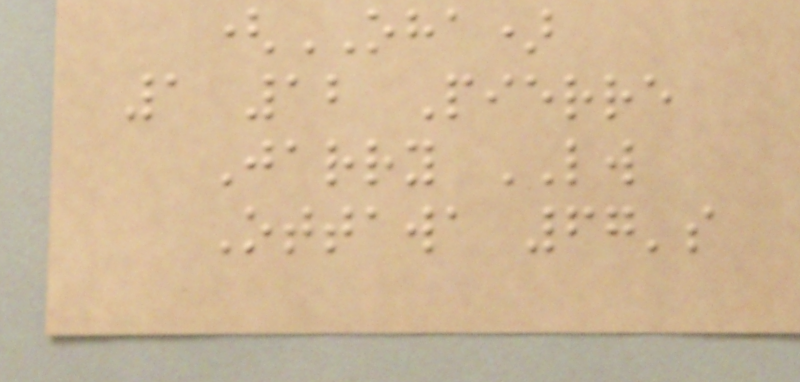(OHA)
1 12 Pierre
Jarry LW
Ottawa 67's
